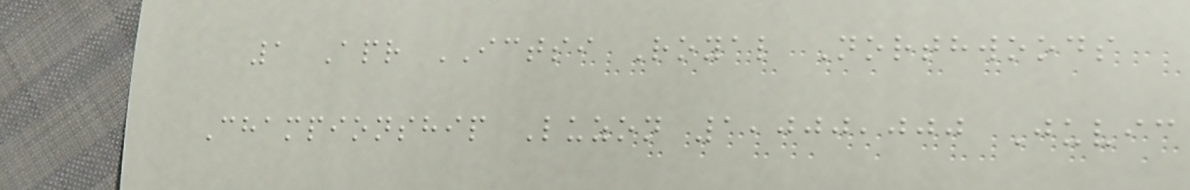1 Apr ICTSI Royal Northwoods
Championship Luzon 1,000,000 Juvic
